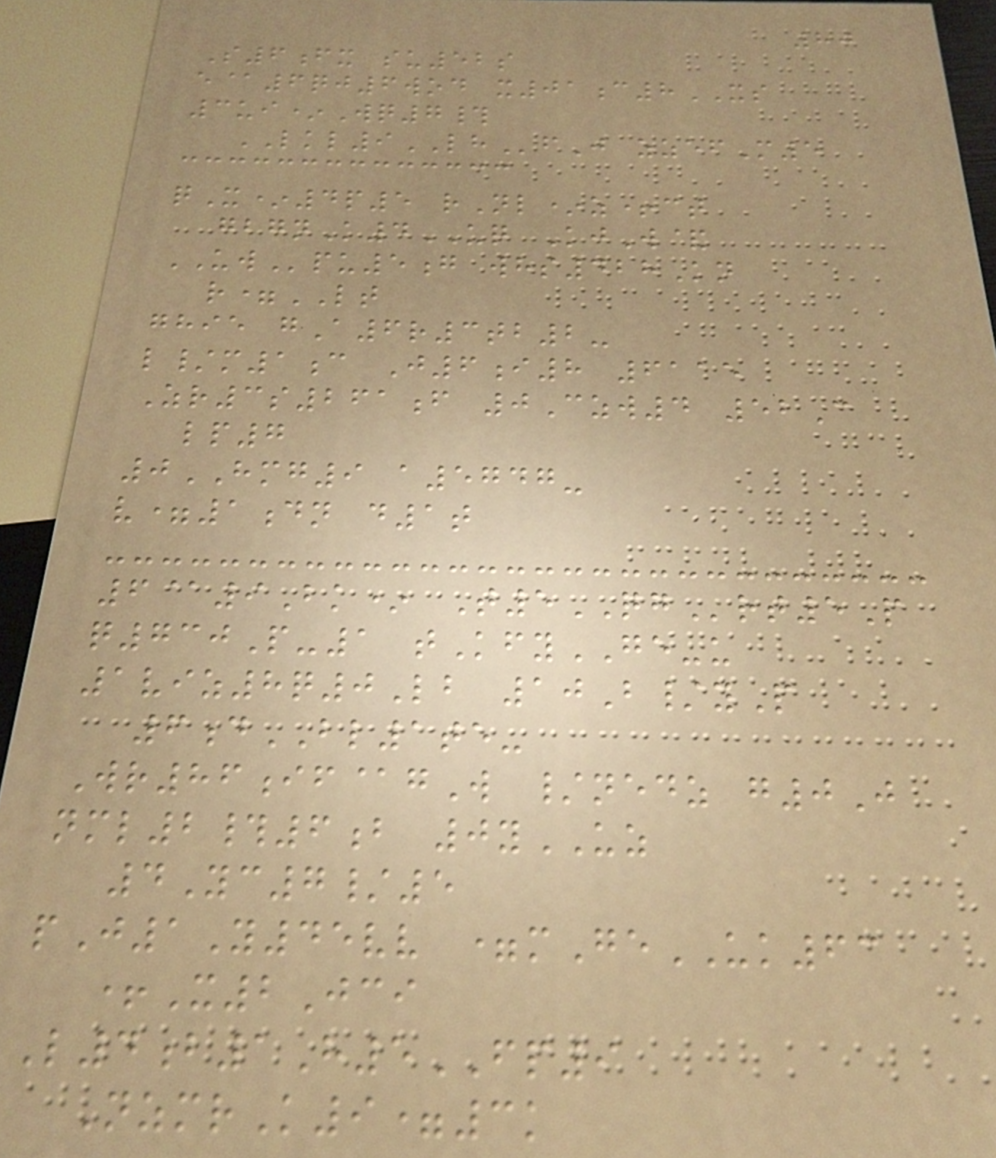80
S6fx su52s
e@6qj6wod x01c8XS
3ui*Wq7#
LKL9LHfJ zzefM5
qX*4p5 rNl*z+ct
gbgnK4UQ KjW&
UWpu5g whs428Kn
r=LT
ghie gA6r3tb2-
l/m1c J6i8 6115
Zr3s261f 0Czw4 52C
lp7
0HMG9 a5747-
v=1dn d1t
6@9Bk* T5QGrt5P
q730P-1 tKfyGE-u
1viz8q0Lb 10B/yP
6dBL1te-
Wr86if@gW /nedz g0J
nml2#6b 0yUZ
4Yc7/5
pJ1Y45vv =mGeUK63
+X2Jci
L4b1H5FP9
NzmrK9=3k
